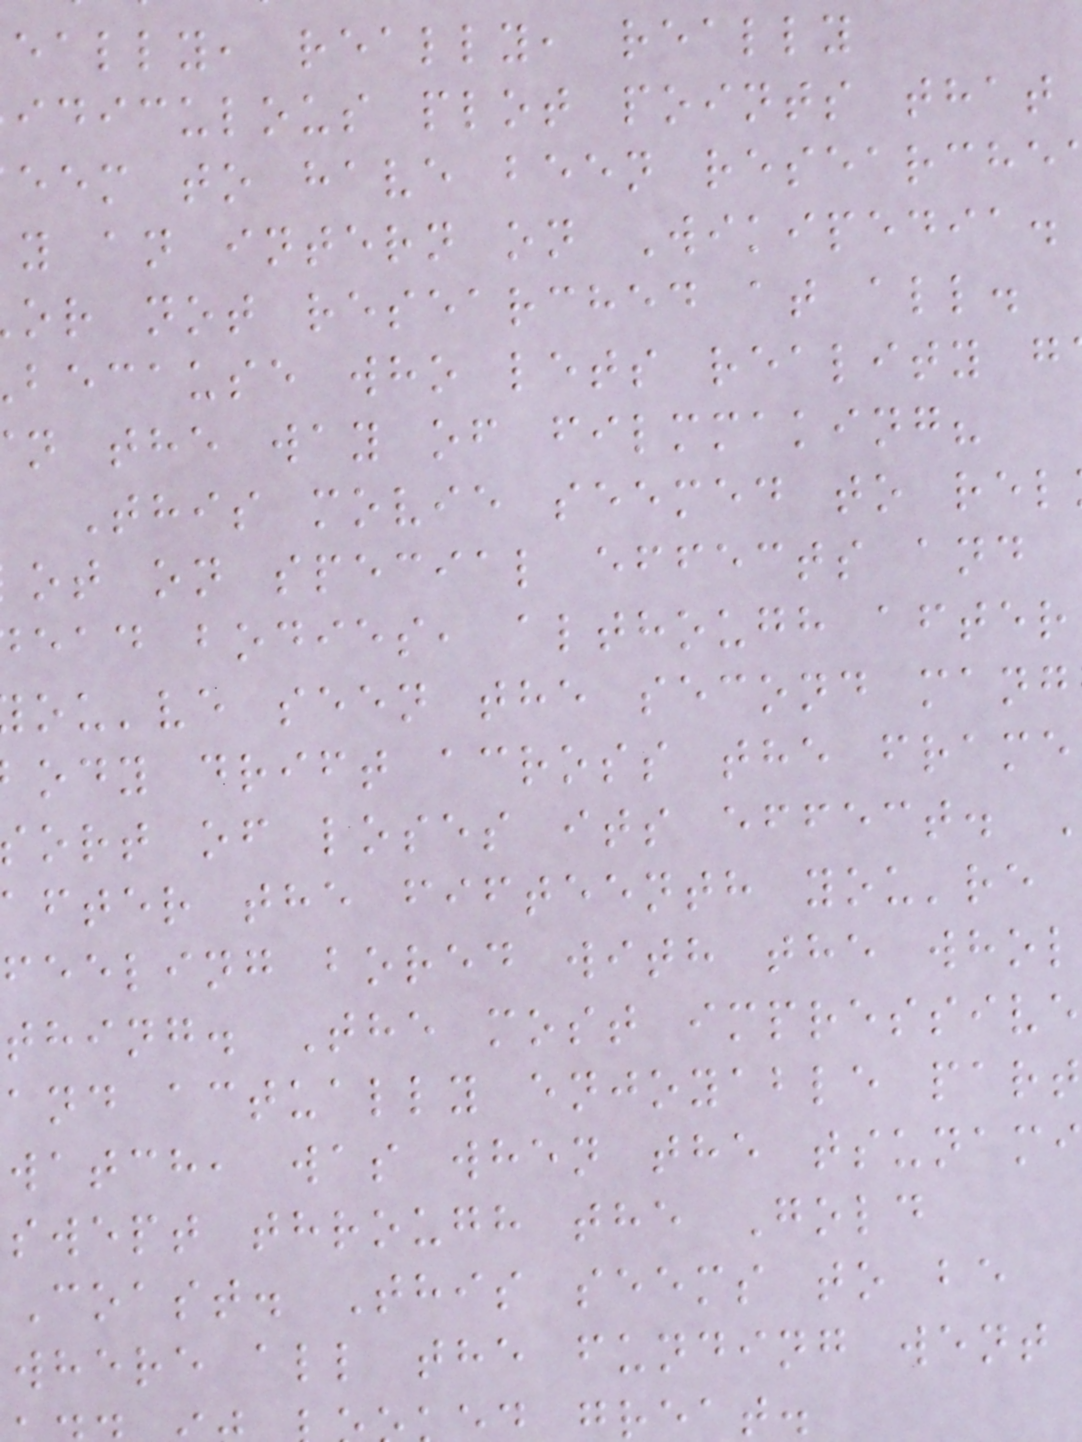eally, really, really
idiculous plot points that
eem to have been researche
y an intern on Wikipedia.
or not researched at all.
because who lets reality g
n the way of filmmaking?
This movie seemed to rel
ot on special effects and
ead bodies, although after
ou've seen the second mang
ody drift across the frame
ort of loses its effect.
after the fifteenth you're
feeling bored with the whol
thing. The most impressive
and actually enjoyable part
watch, was when the tsunam
swept through the Gold
Coast. This seems to be
where all the funding went
reat.
